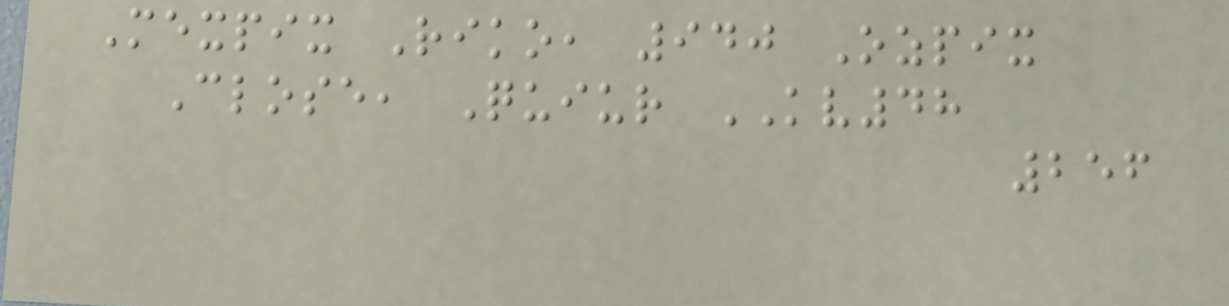Mexpix Riko, 940 Ozpix
Close, Quiur KV48
256
